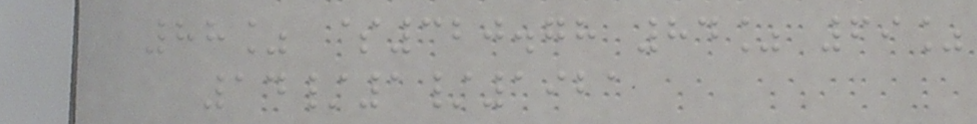88% $320.78 84% 69%
14/1/1921
